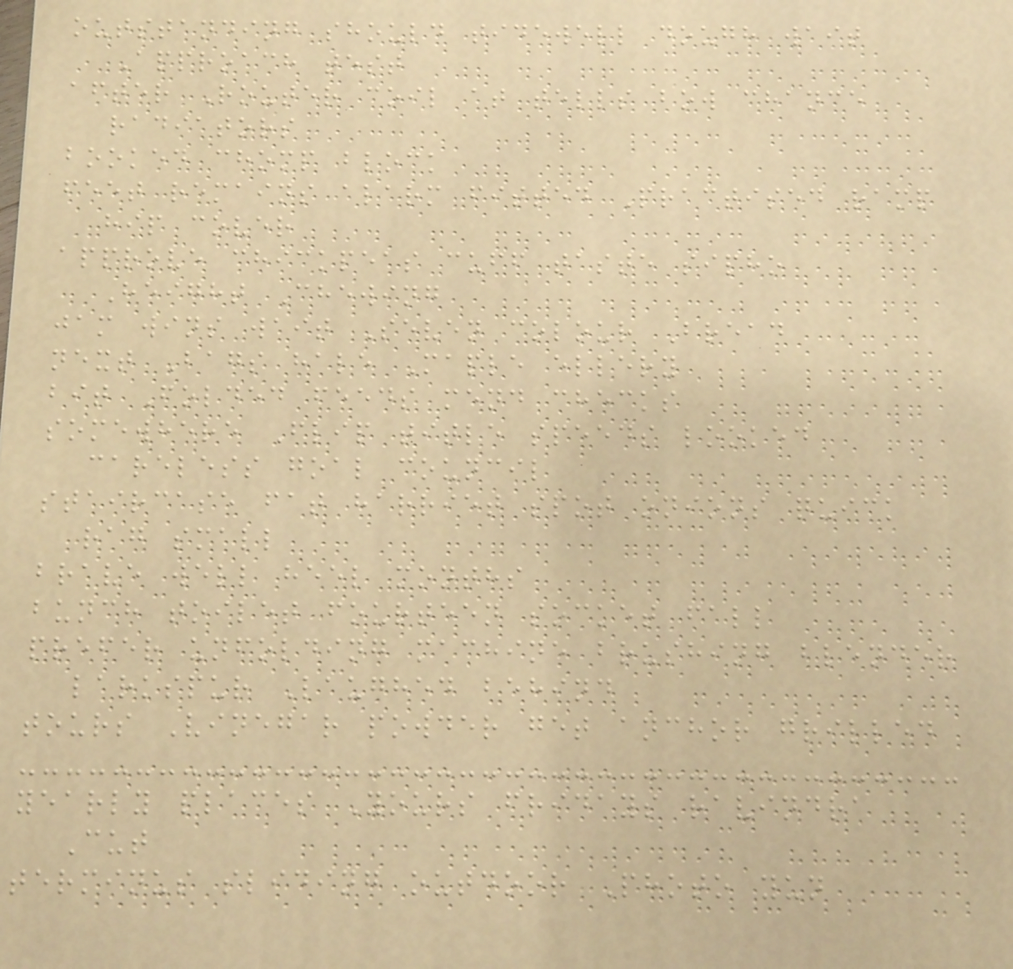outstanding should tidewell dough wait
Approach test
after Router coil at tells bow chance
radiators
booked chomp block
feet remains alarm fitted Practised ramp
hip cover
approve chickpeas cuff taste sipho
Height Chewing
jam wins wait Seven colour Bread
next Bags hale Maple ellery
bit Folded feeds mend checks
somewhere Flip title speeds looked
careless goal council
staircase fat harriet spot onions quick
rag small
brave well heel months
bunch toilet fourteen socket fall
prefer unfolding machine brushing blender
larkspur Laughed behind
tours Vinegar powder get anchor grilled
yearly places Yours fridays ravindra
Cut
terminus sliding outdoor Photo yun
